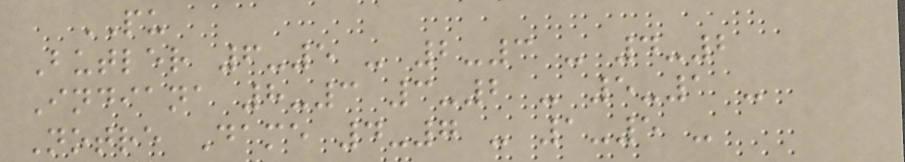PU
Butler 6-5 - 2-3 - 4-2
Indiana 8-3 3-2 - 5-1 -
Notre Dame 4-7 - 1-5 -
